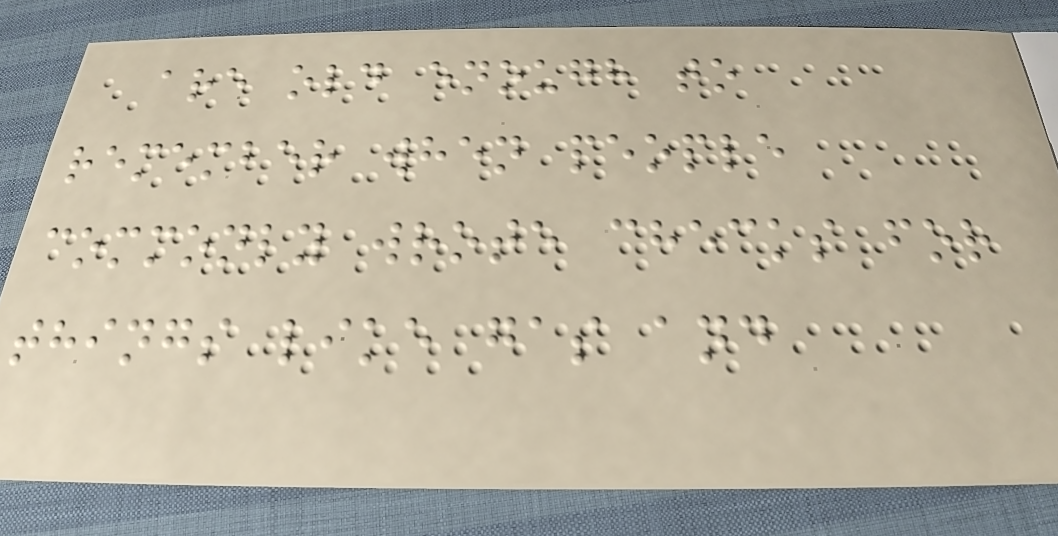are old enough to
remember when people
commonly wrote checks for
things like gas and
